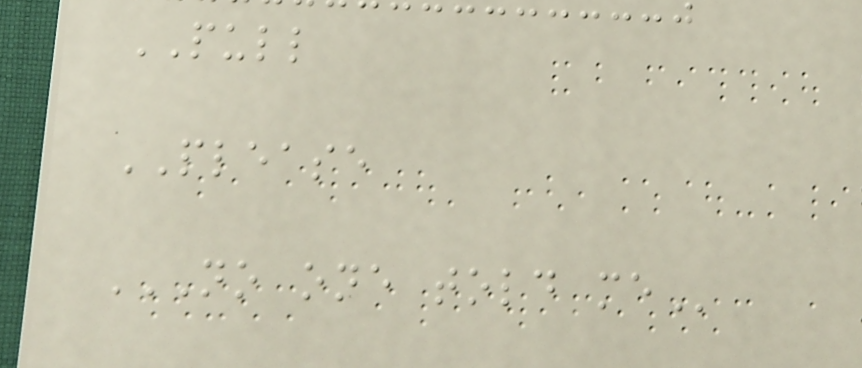PULL
PLEASE
NO ONE TOLD ME
